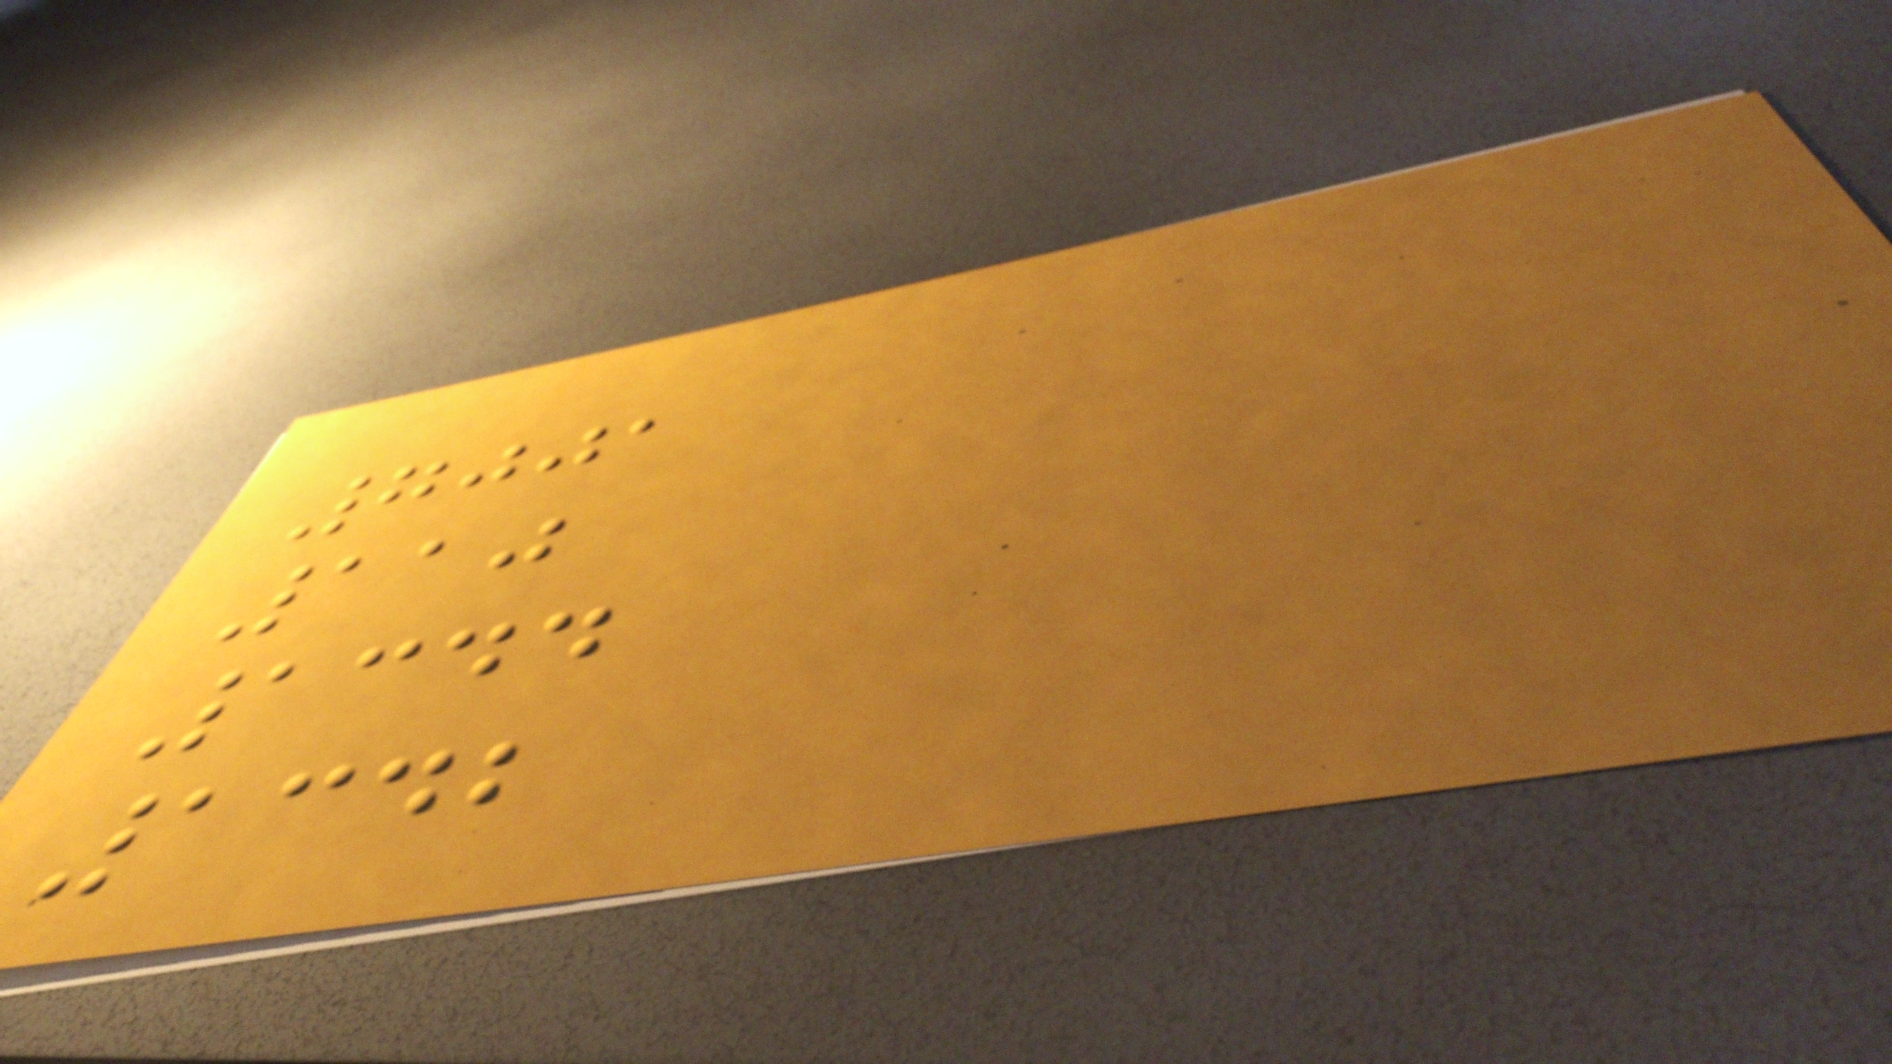7001
110
1344
1342
